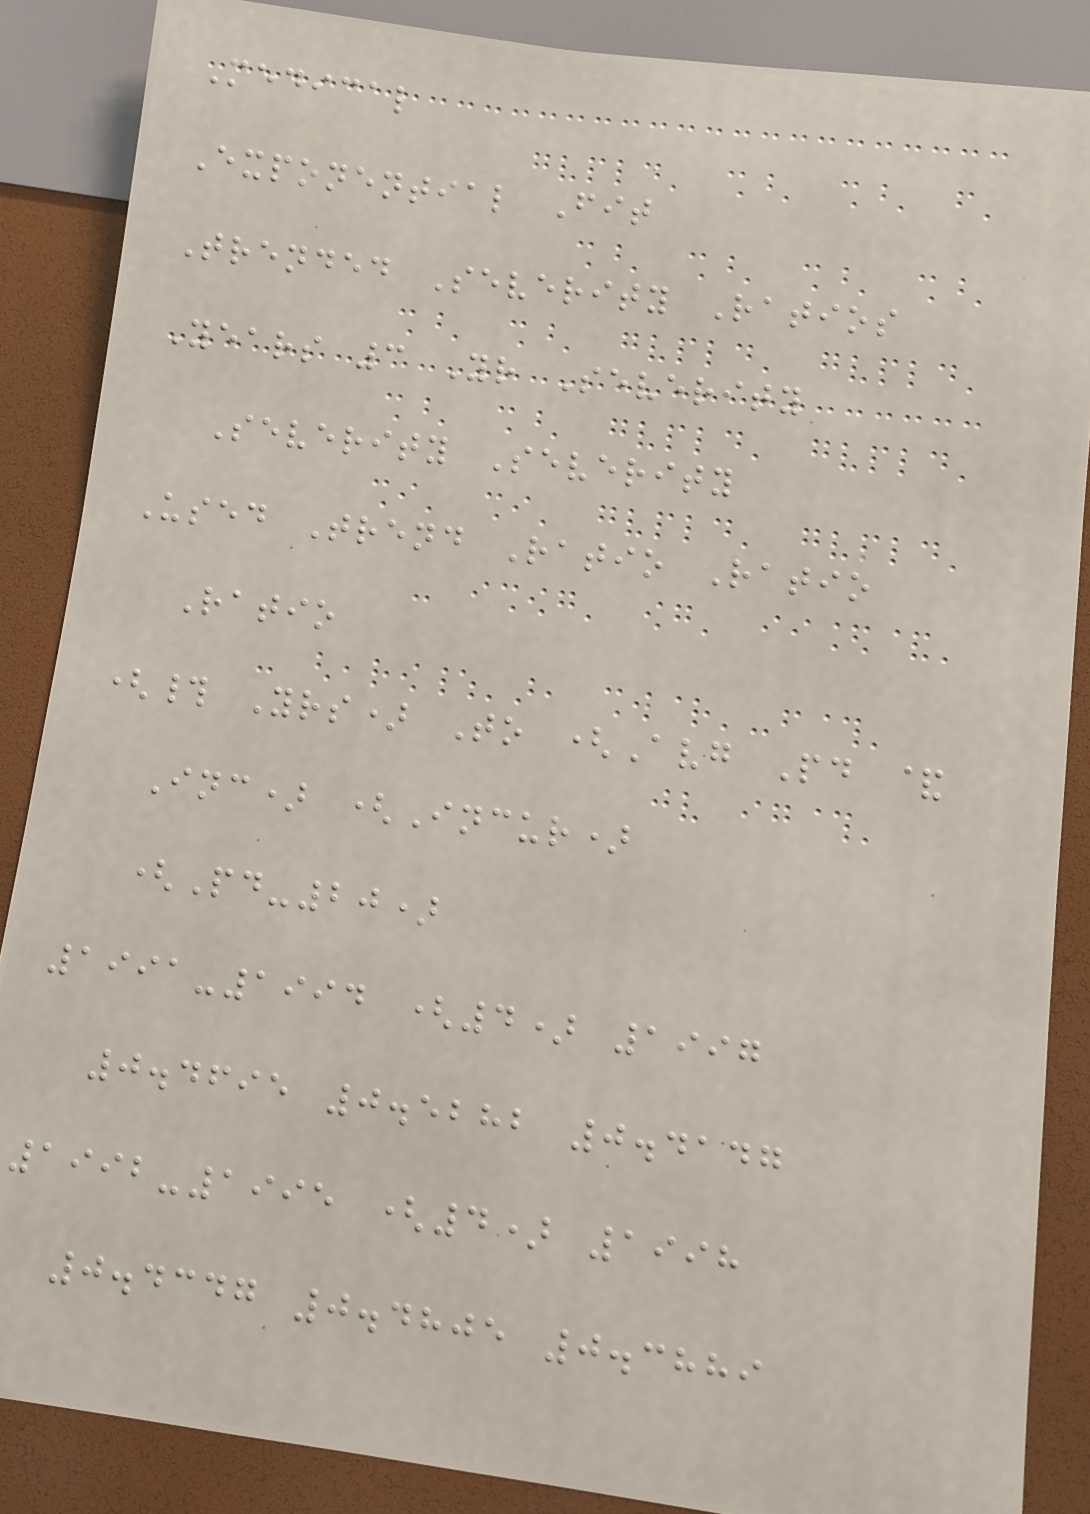Medical
Exponential Fit
Trended Severity Ratios
Years 3 Yr Severity
Severity Severity
Used Trend Ratio Ratio
Ratio
(# Yrs) To (Avg Pd &
Inc) (Incur)
(Pd-20)
1991-1994 (4) 1997
0.4695 0.5282 0.4147
1992-1995 (4) 1998
0.4347 0.4805 0.3889
